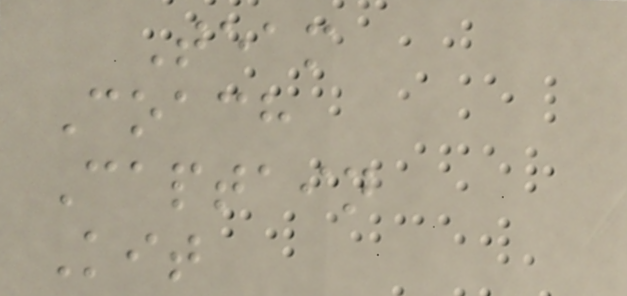Team
Coach
Captain
Kit
